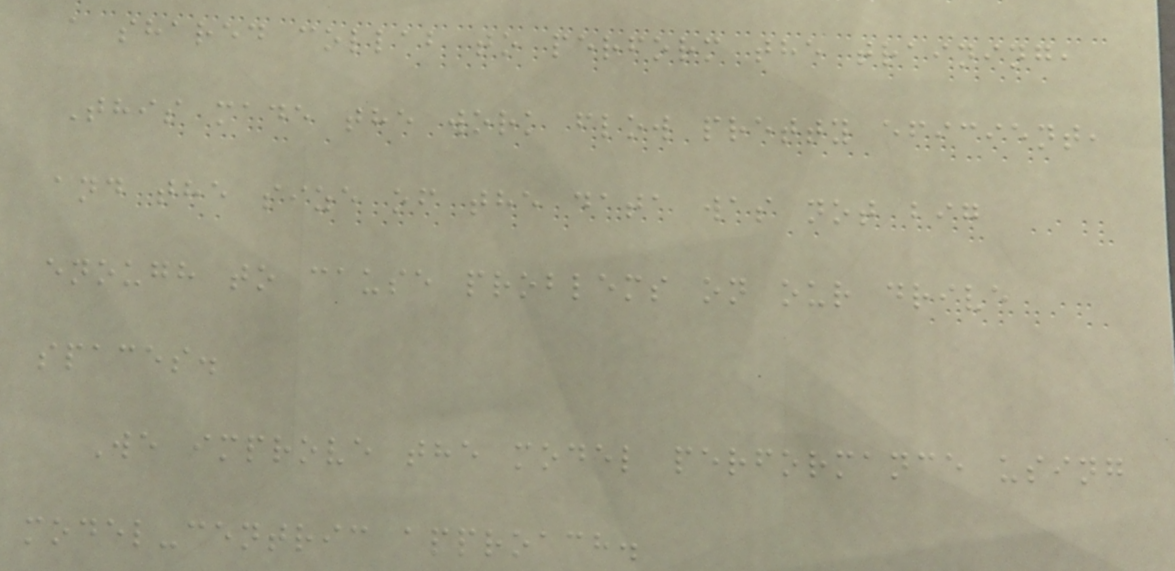a shared collab to perform the training,
This made the work flow pretty eficient,
and the size of the data was not big
enough to cause problems on our drive
spaces.
We improve the model performance using
model-centric approach.
